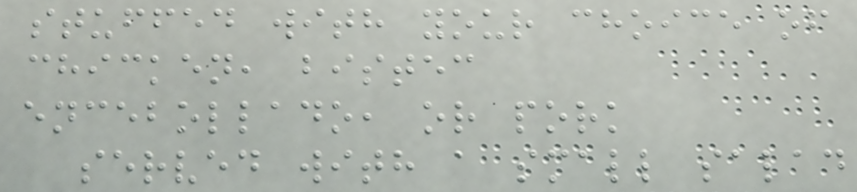stuffed with your choice of
chicken, bistec
encebollado, or pork
served with a small salad
